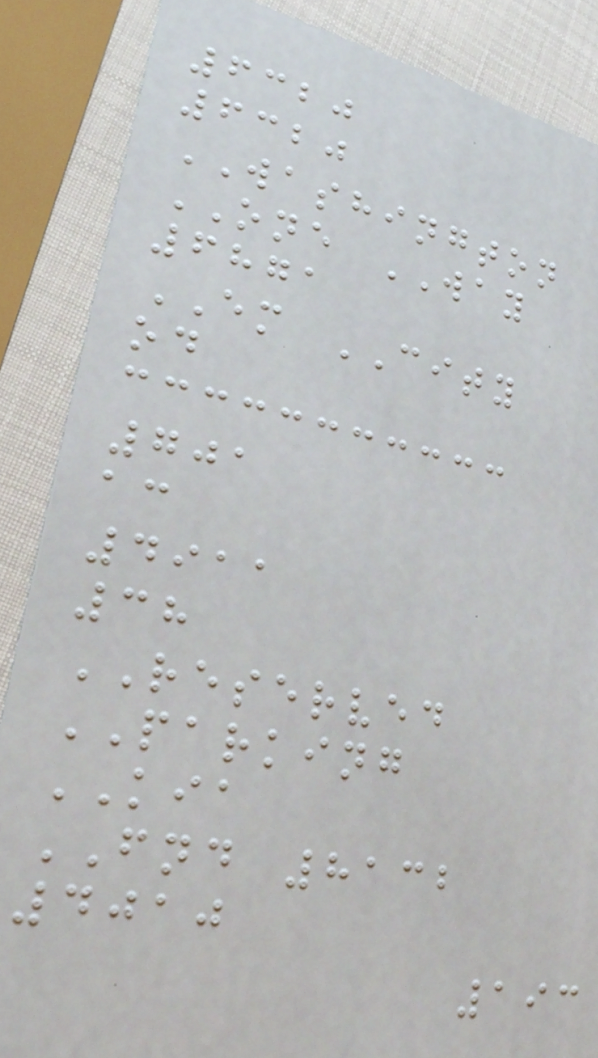6320
6320
WASHINGTON
ONE WAY
6871
EM CITY
od
701
ac
4911
38
RESERVED
PARKING
KIA
FND 8132
4010
193
